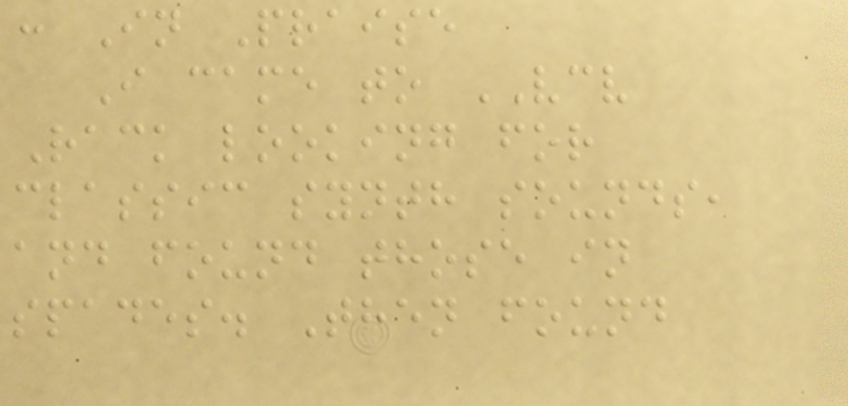: In Praise
I came to VCV
Rack looking for
classic synth sounds,
and found those in
spades. Then found
